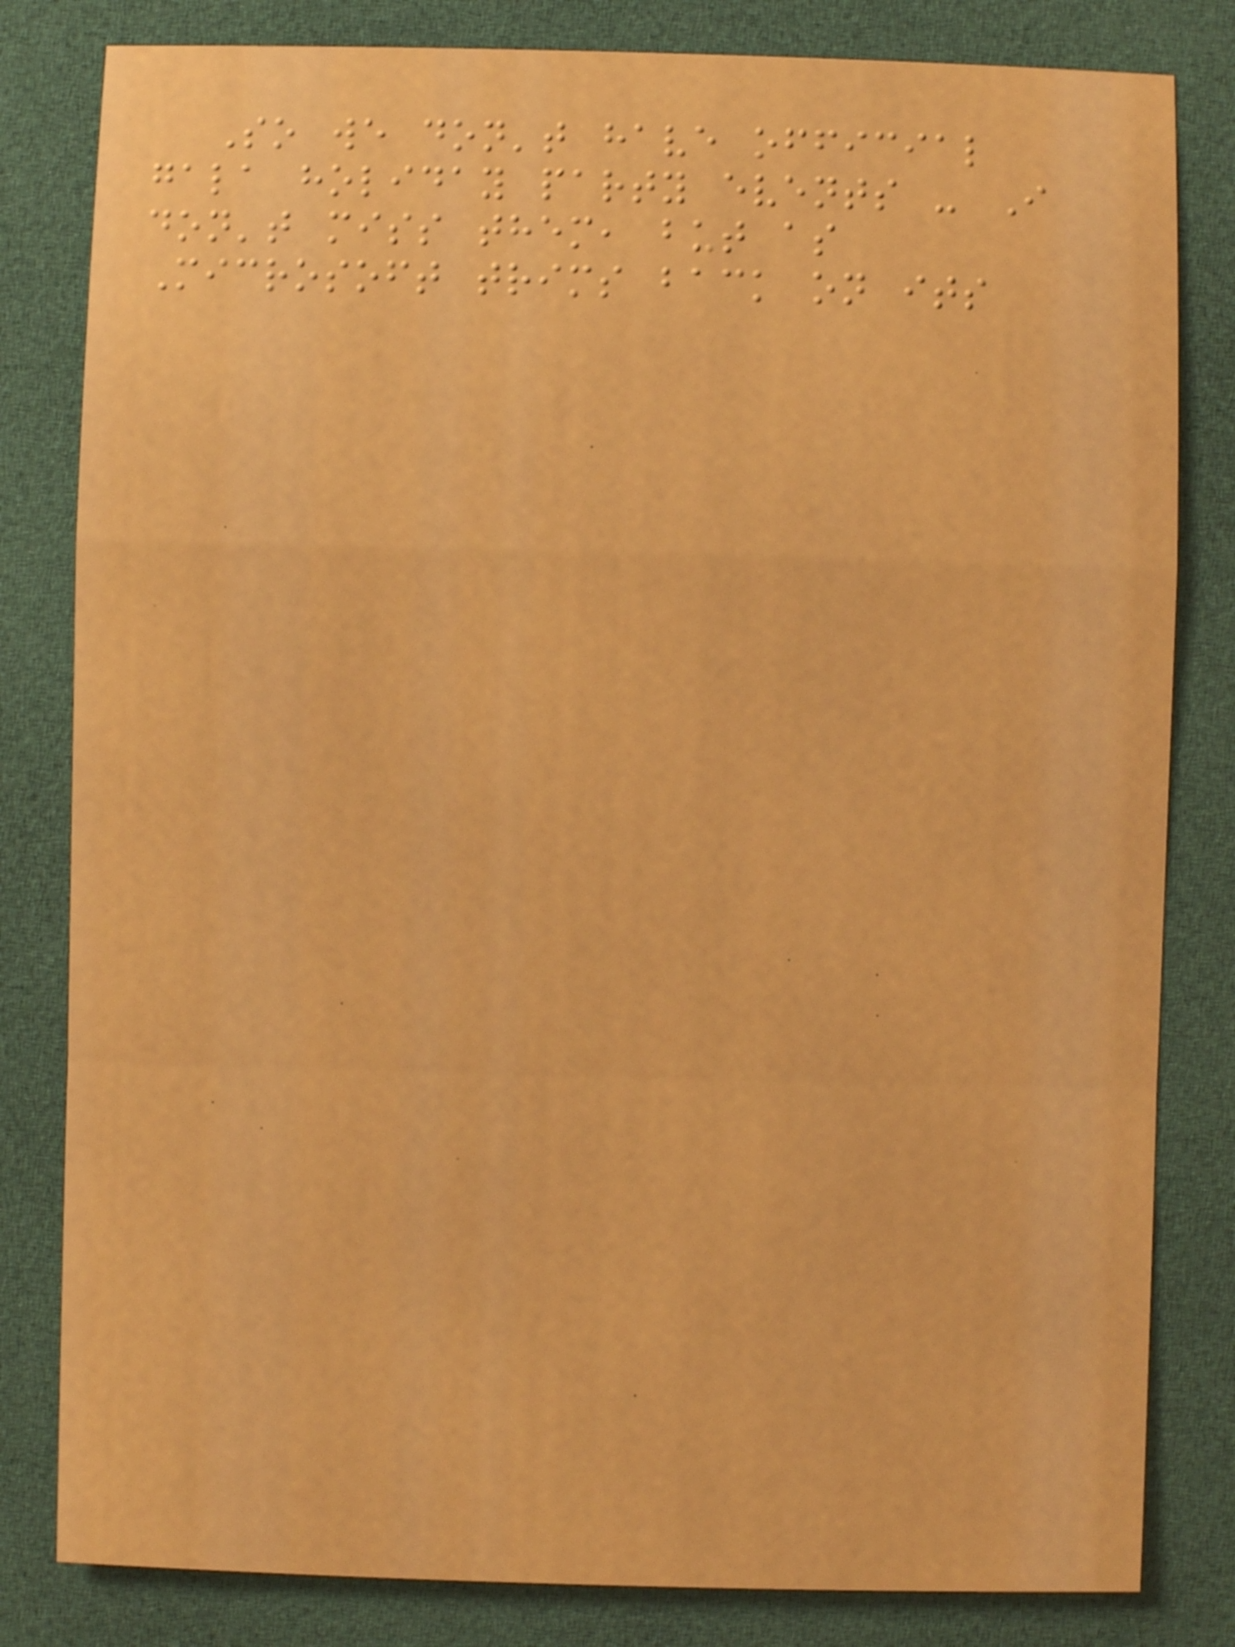So we don't have official
gala holiday party events - I
don't miss them, but as
Microsoft trims back on its
